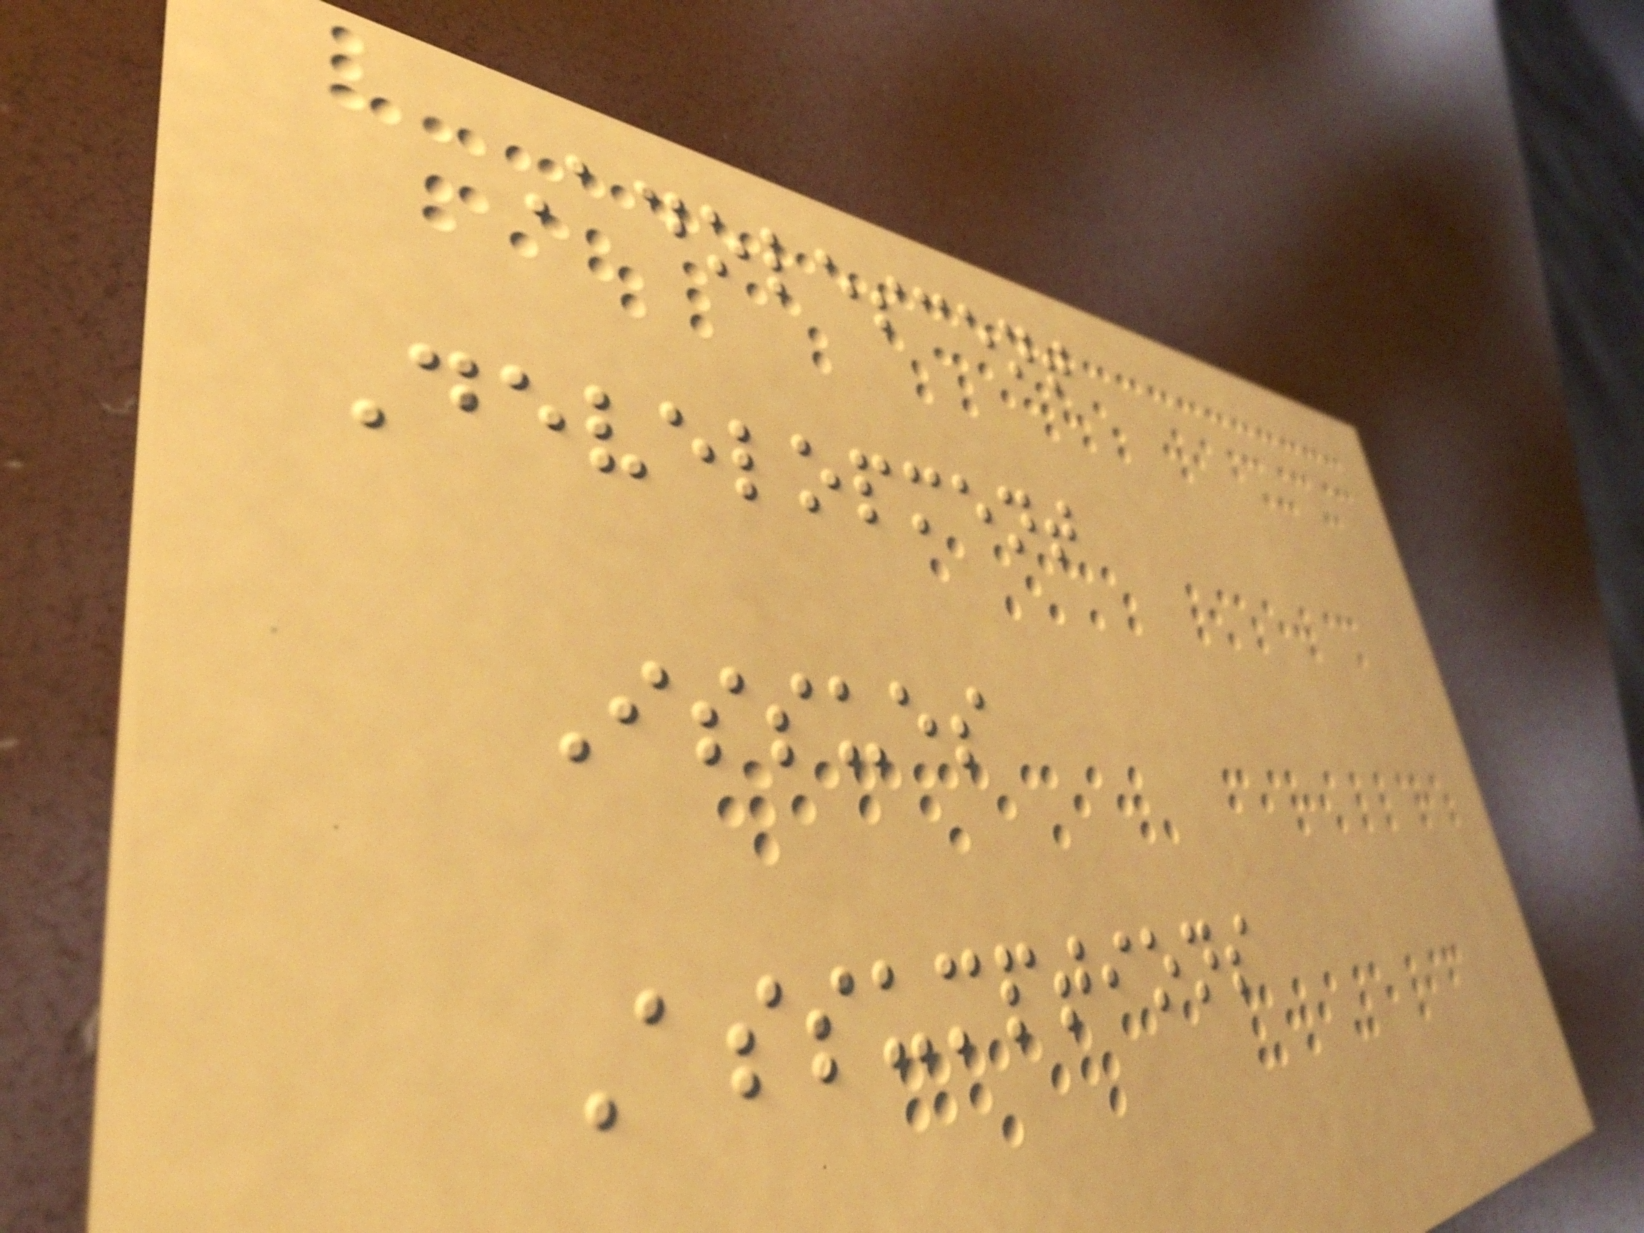Adolescent
Development
Issues
Assumptions
